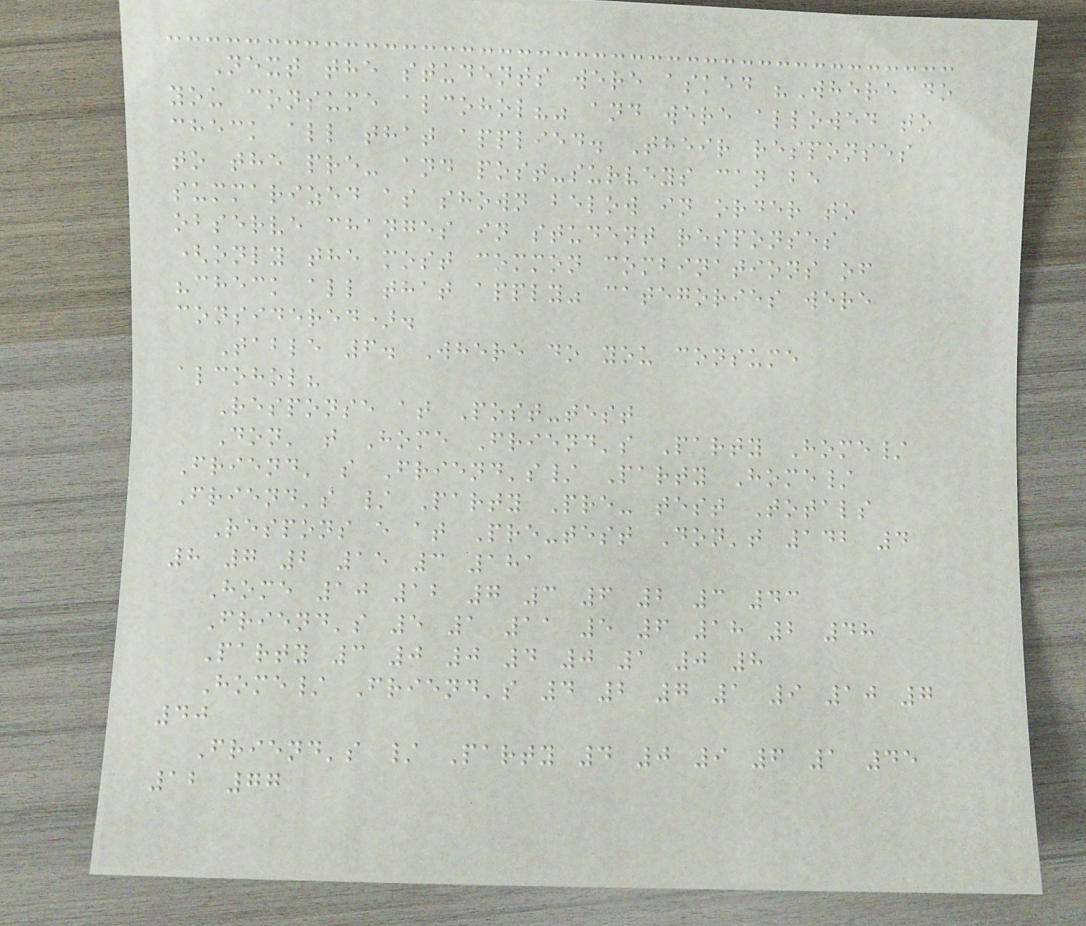Next the students were asked "Where do
you consume alcohol?" and were allowed to
check all that applied. Their responses
to the pre- and post-surveys can be
summarized as shown below in order to
observe changes in student responses
(only the most common combinations of
"check all that apply" categories were
considered).
Table 6. Where do you consume
alcohol?
Response at Post-test
Don' t Home Friend's Party Home/
Friend' s Friend's/ Party Home/
Friend's / Party Pre- test Totals
Respons e at Pre-test Don't 142 4
8 7 2 15 3 181
Home 10 12 7 3 6 2 3 43
Friend's 5 1 11 5 6 18 2 48
Party 3 0 0 4 0 1 0 8
Home/ Friend's 4 2 7 1 9 10 7
40
Friend's / Party 4 0 9 6 1 45
12 77
